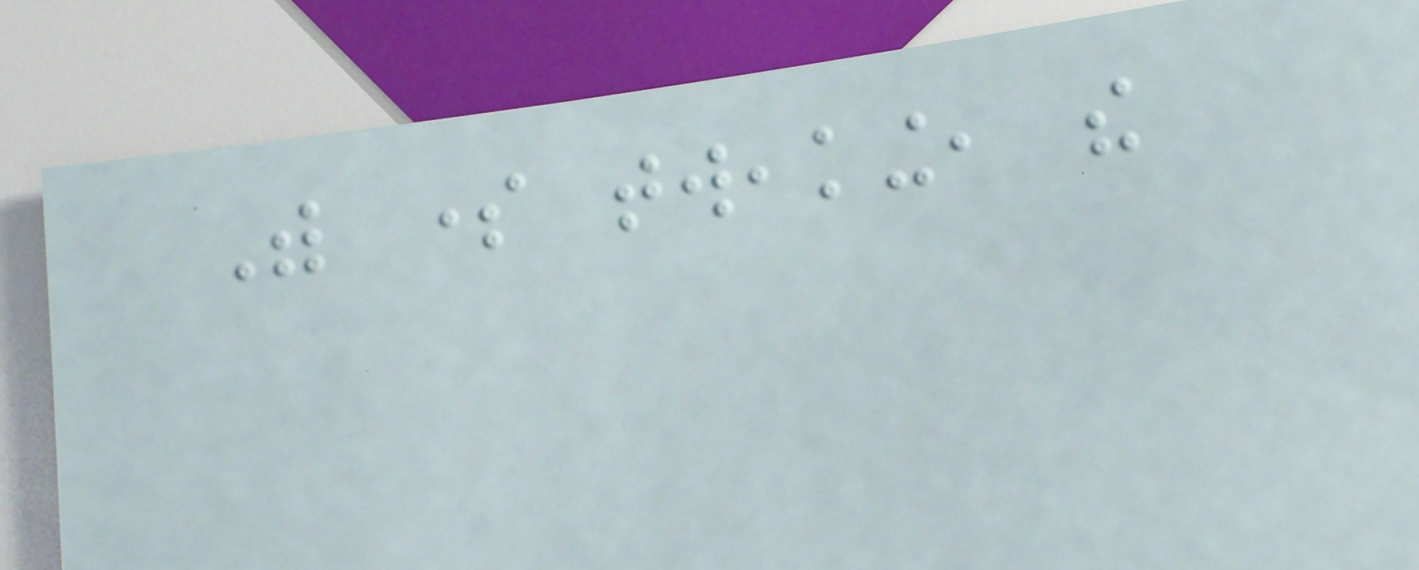With some tweaking, the
